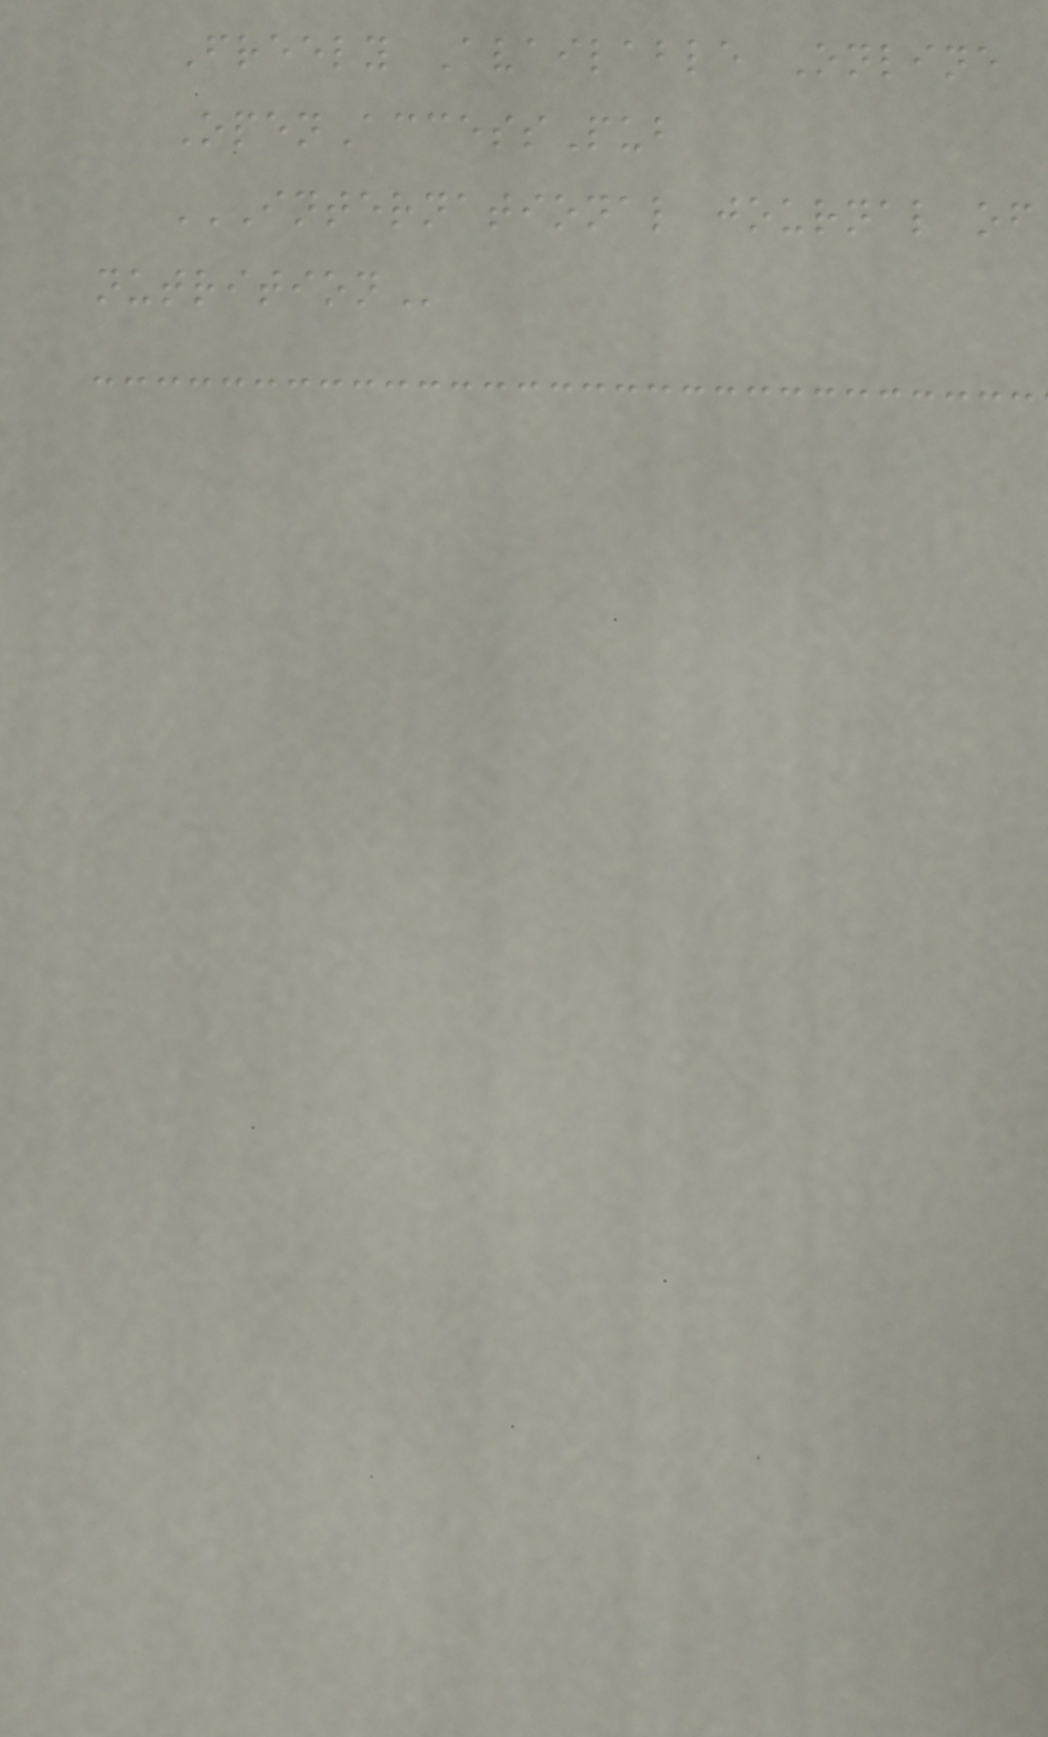Freely Available Online
OpenAccessPub
INTERNATIONAL JOURNAL OF
NUTRITION
